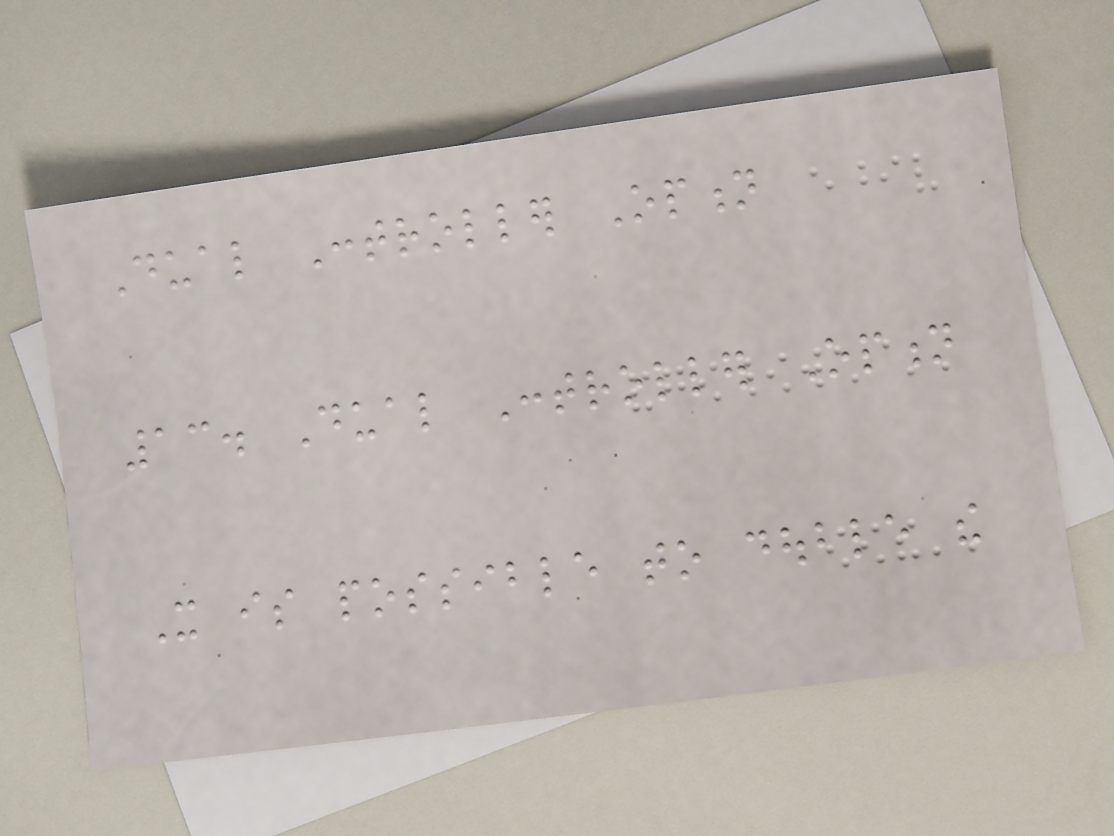Dual Controller Option
13. Dual Controller Option
It is possible to double the
